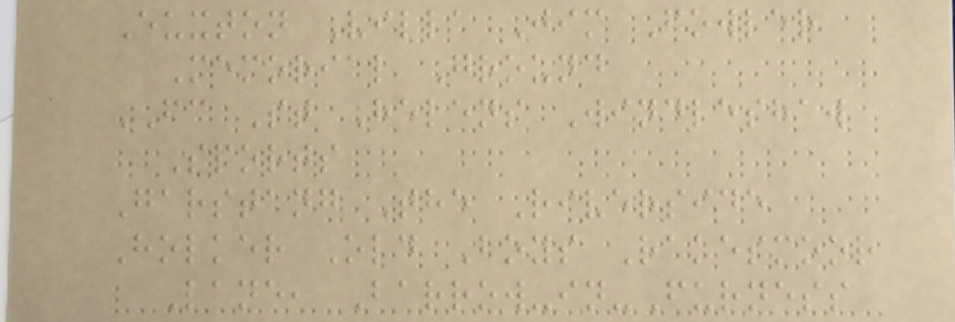Euxton Villa Jim Fowler
Memorial Ground
FC St Helens Windleshaw
Sports
Garstang The Riverside
Holker Old Boys Rakesmoor
Lane, Barrow-in-Furness
